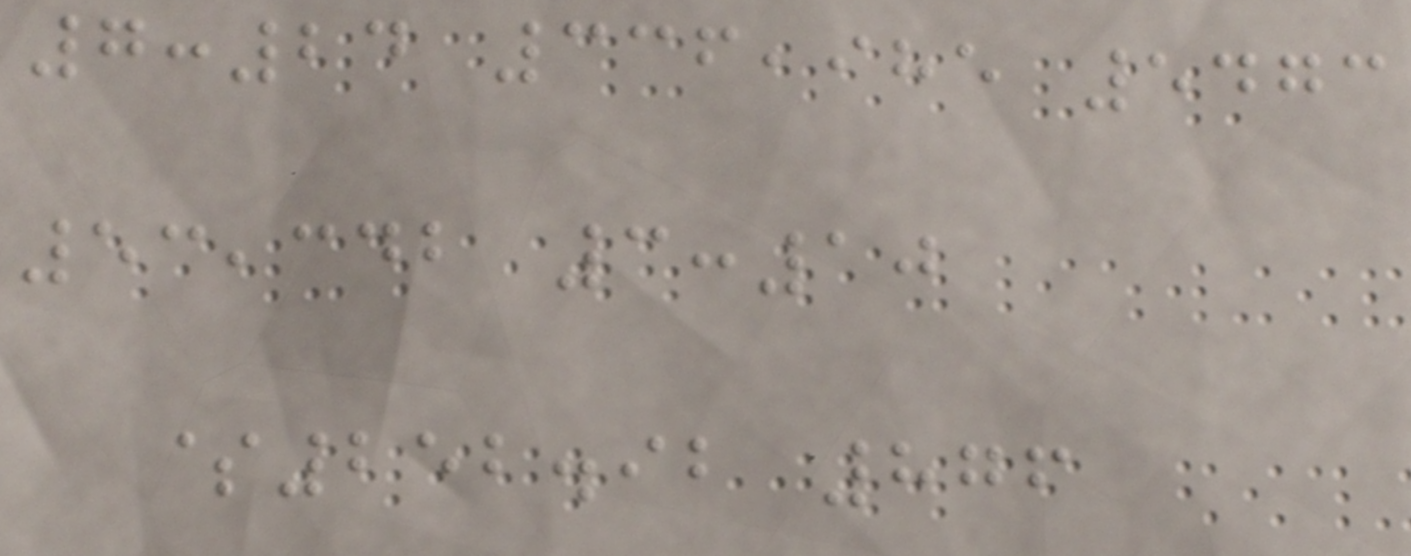7:24 336,985 5473
53,342 3:10
$252.92 876
